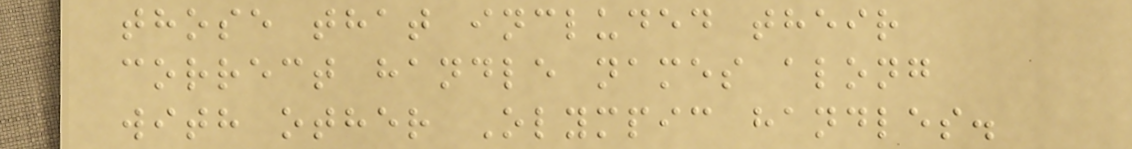those that included their
correct handle names along
with other Olympic handles.
